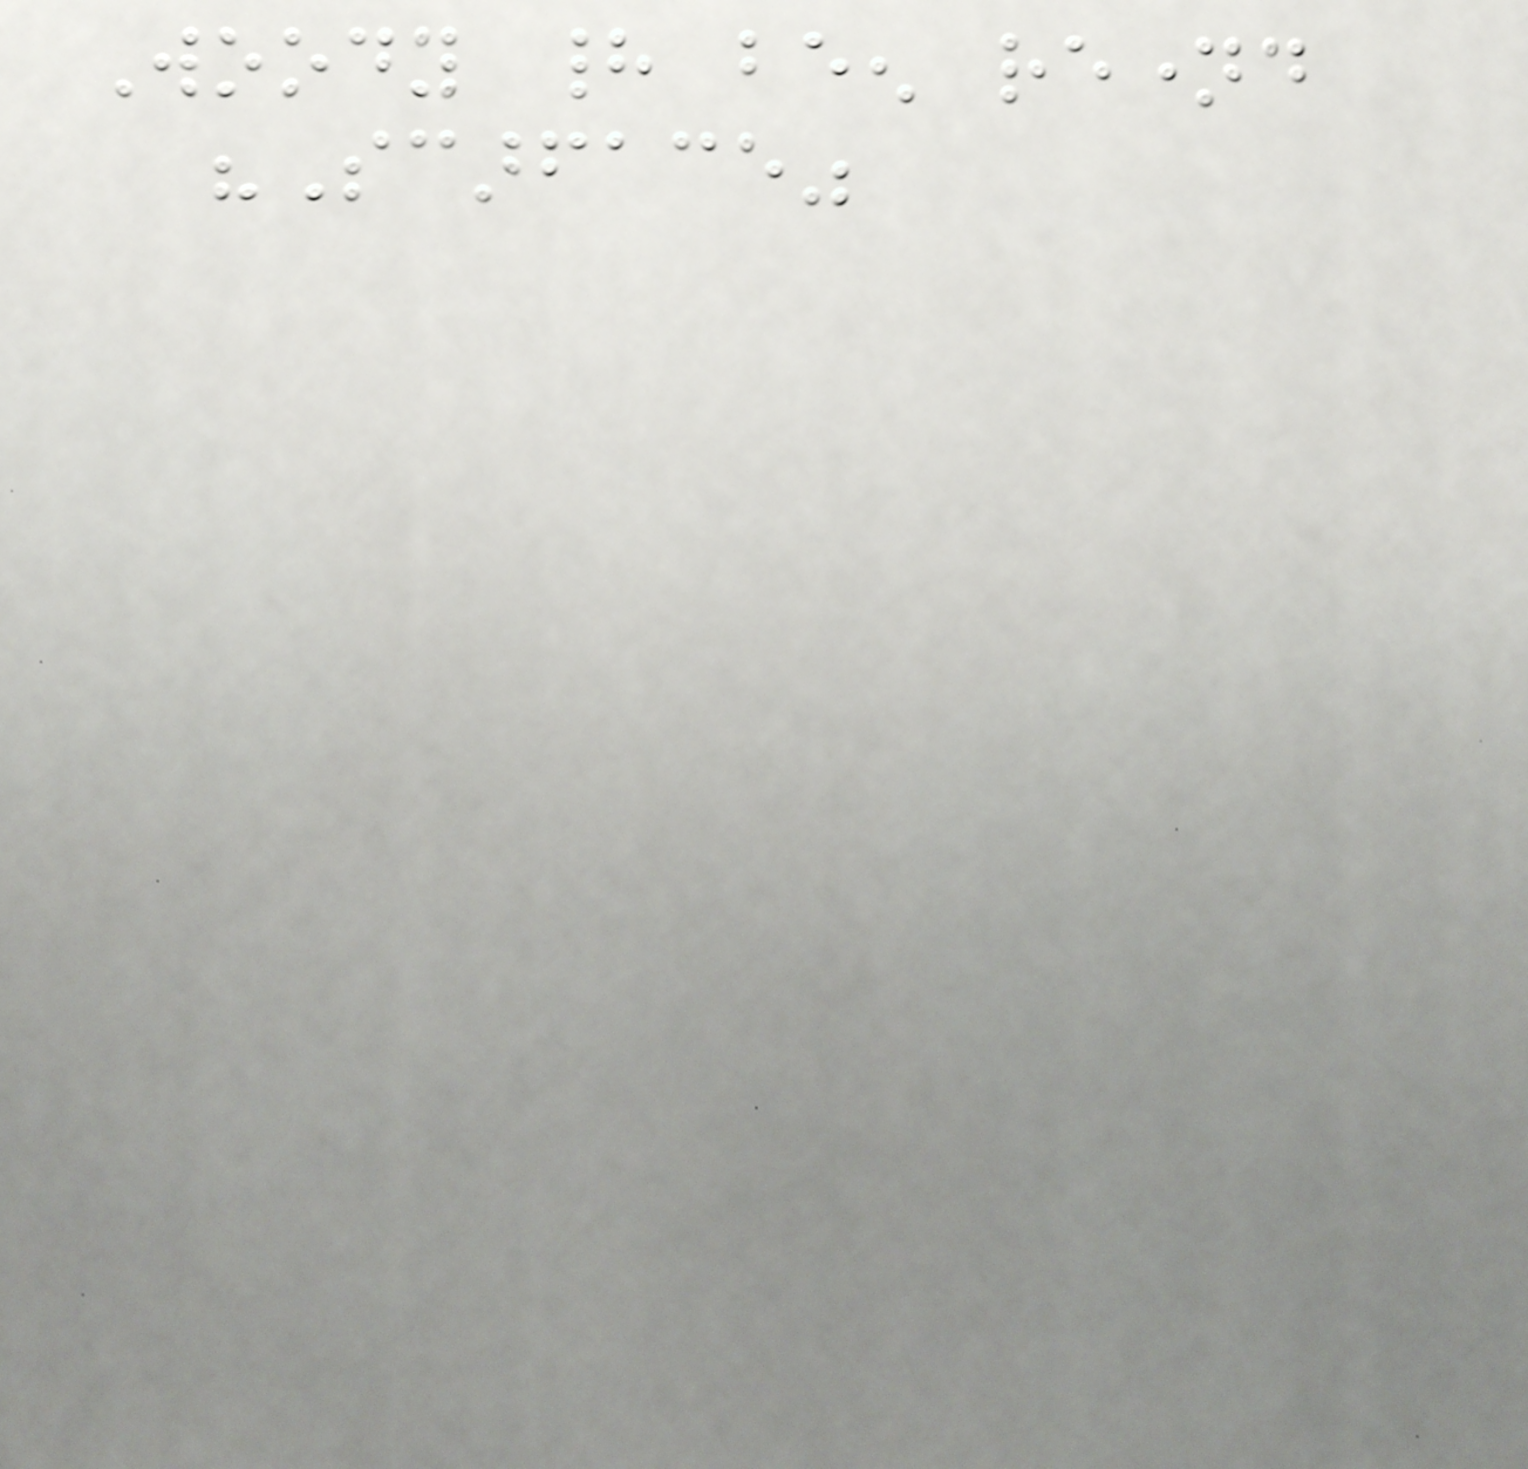Woody had been renamed
"Scarface"
